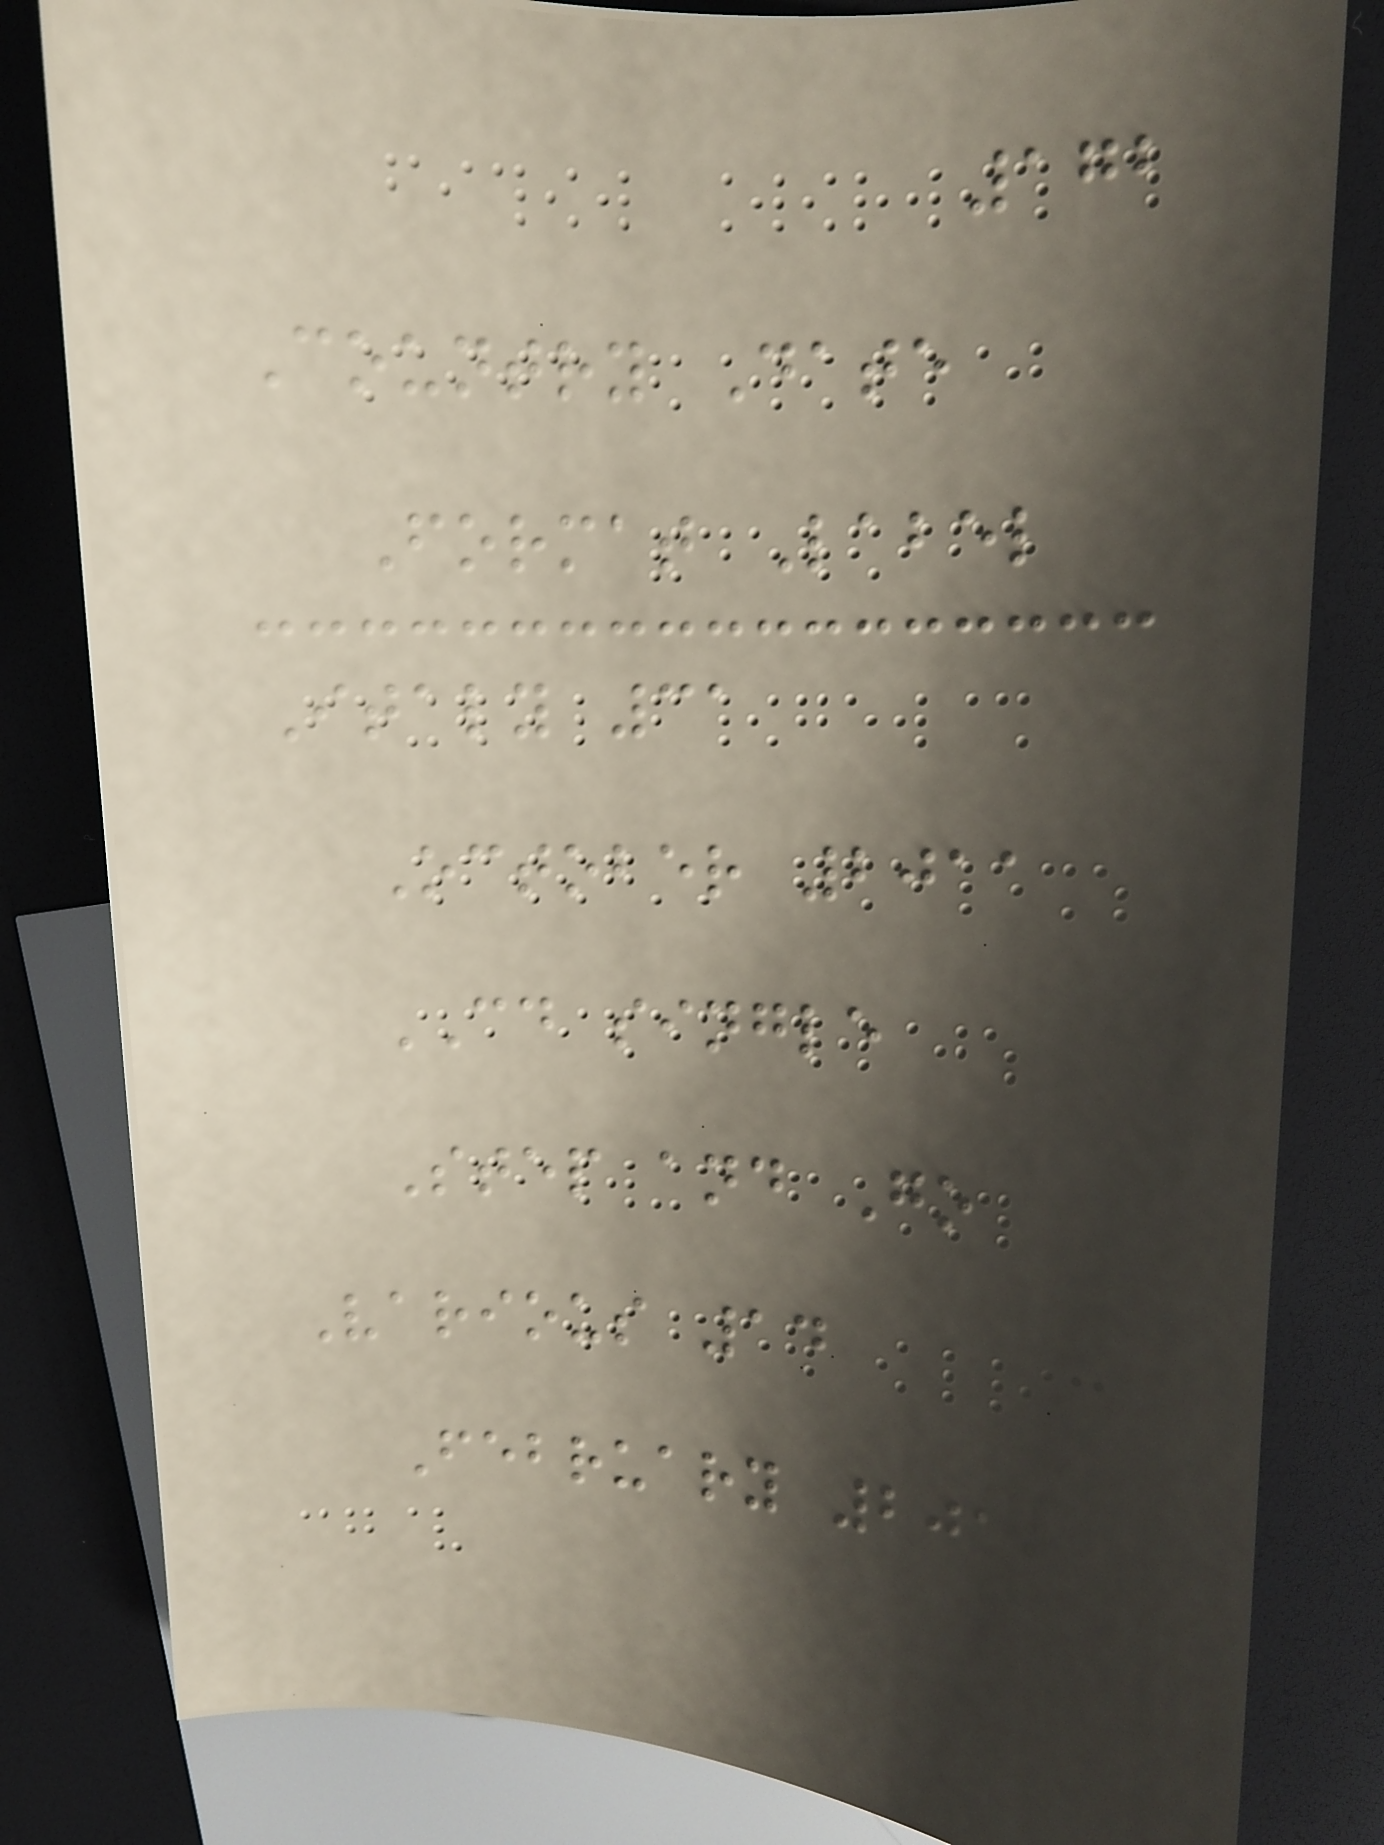172
Country Date
Format Label
Italy 31
October 2011
CD single
Step and Go
Various 14
February 2012
